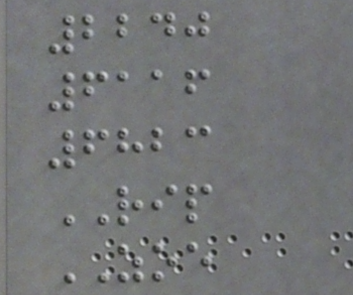2240
6116
6823
RIP
ZOE
